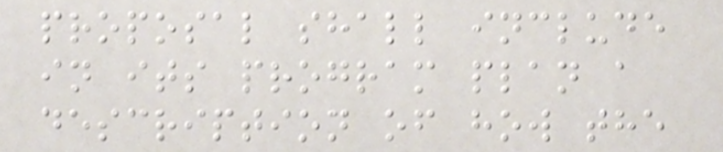proposal shall include
in its program plan a
description of how the
